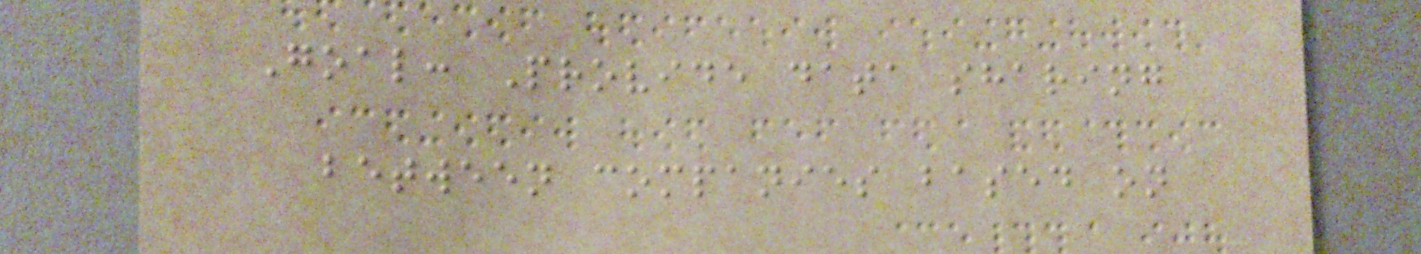Goal: Provide data sharing
between companies based on
